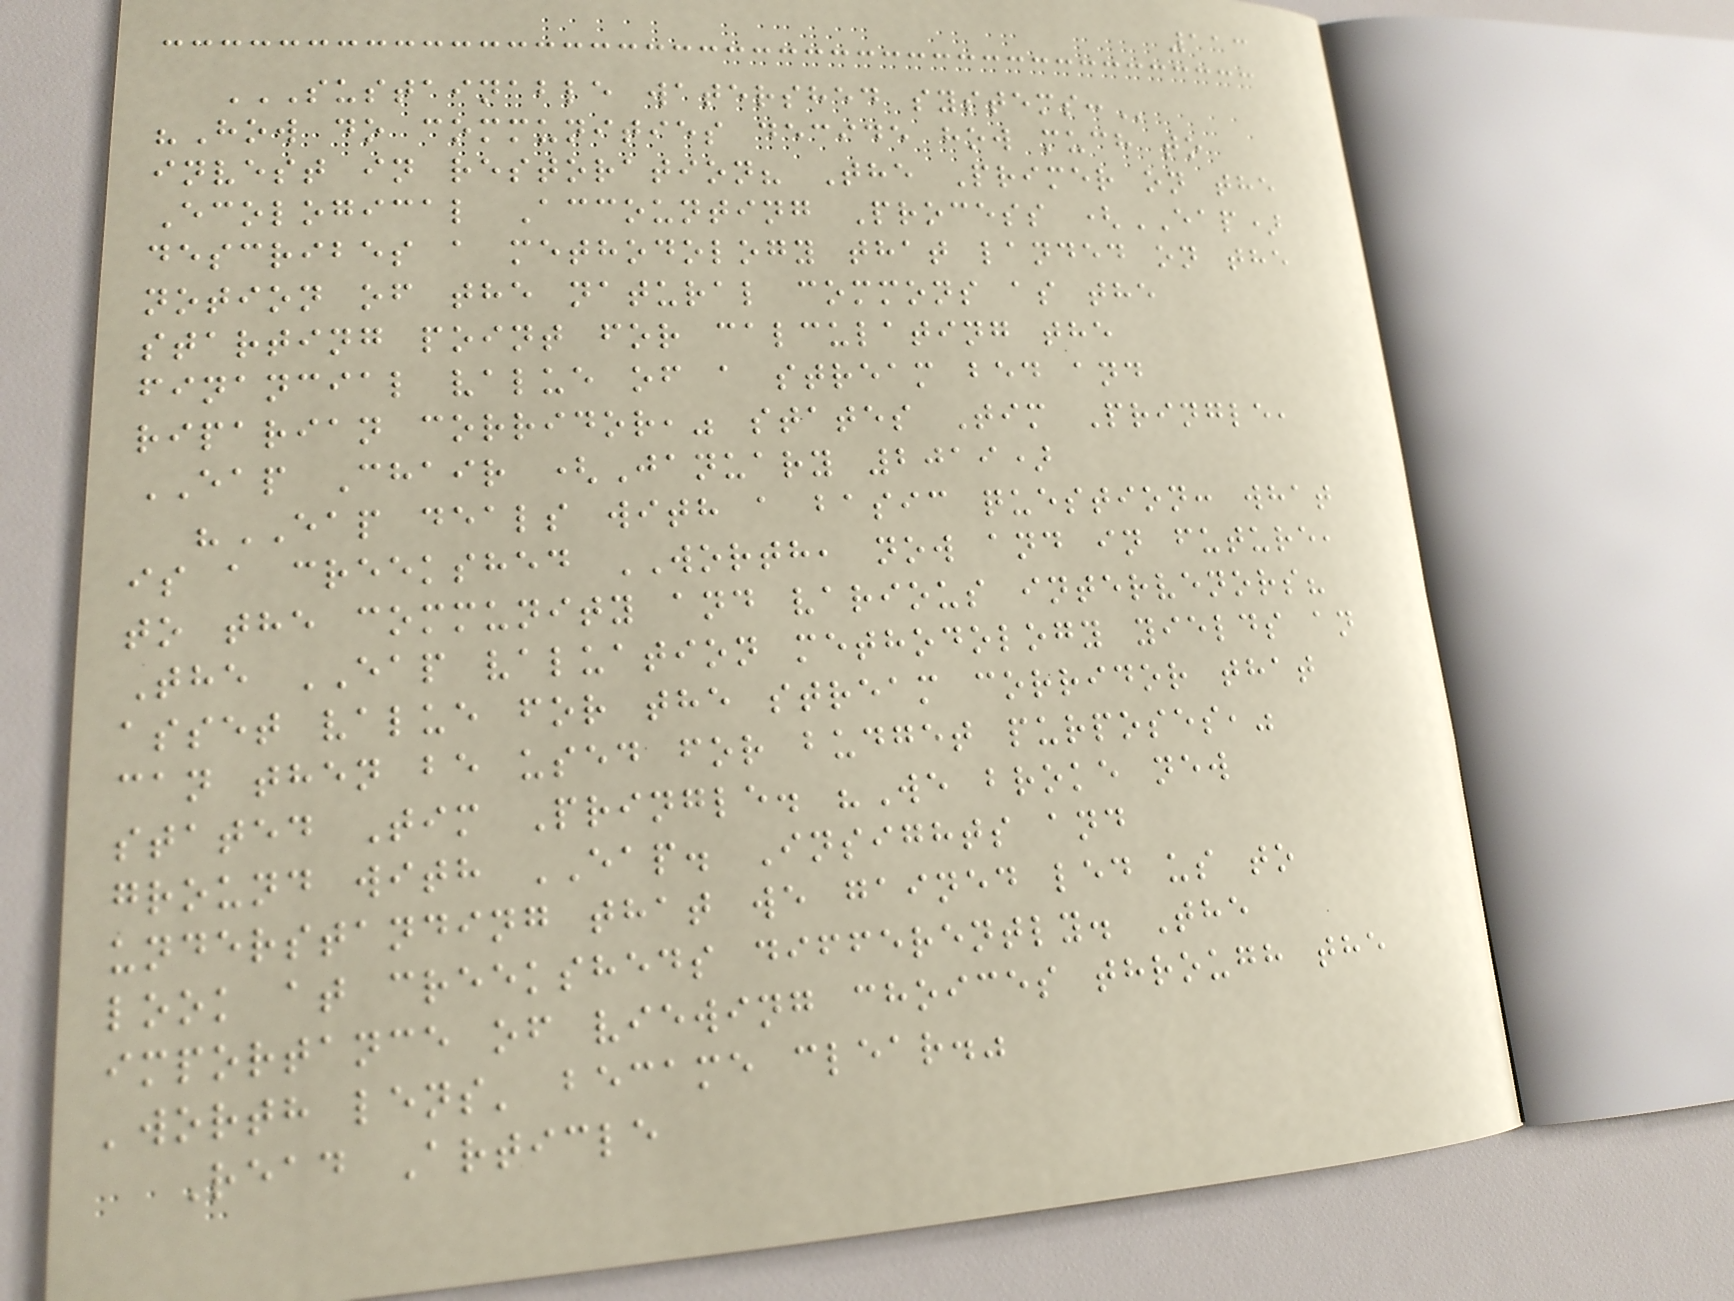113
SUSTAINABLE WATERSHED SYSTEMS:
"How do communities decide how much to
invest in restoration? The Primer on the
Ecological Accounting Process (EAP)
describes a methodology that landed on the
notion of the natural commons as the
starting point for calculating the
financial value of a stream bed and
riparian corridor," states Tim Pringle,
EAP Chair (January 2019)
"EAP deals with a basic question: what
is a creekshed WORTH, now and in future,
to the community and various intervenors?
The EAP valuation methodology yields an
asset value for the stream corridor that
can then be used for budget purposes,"
stated Tim Pringle. "We broke new
ground with EAP. Insights and
understanding that we gained led us to
look at creeksheds differently. The
importance of viewing choices through the
'worth lens' became clear."
Read Article
